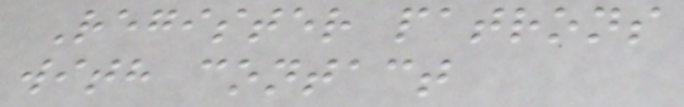Register patrons
with contact
